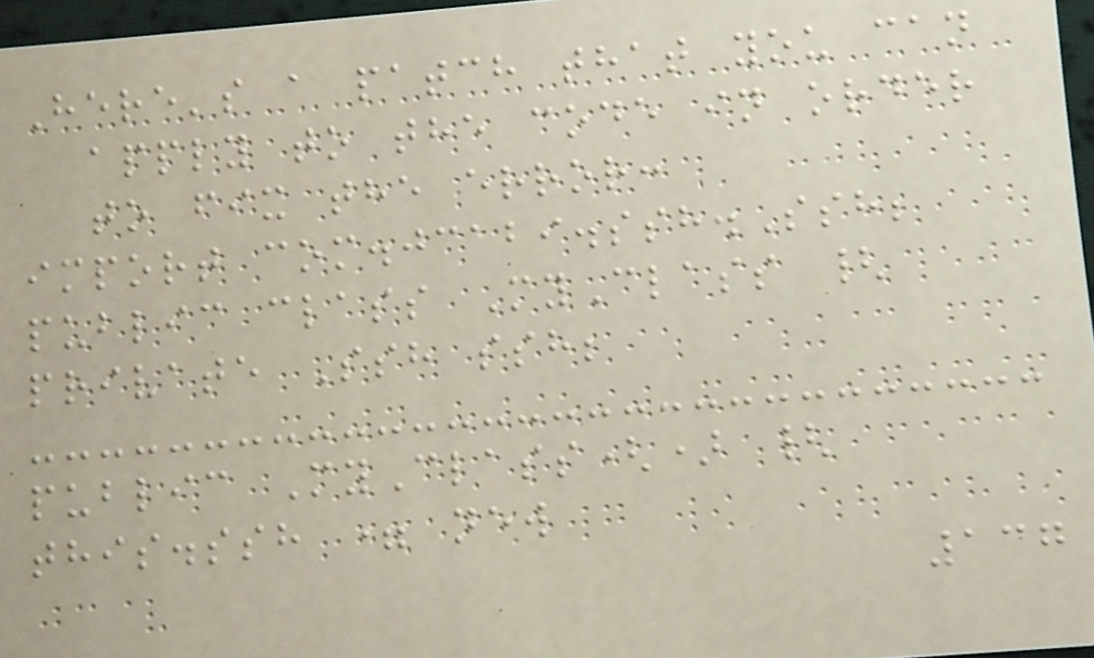Here's a patch that you can
apply to the code in order
to fix the error:
import com.jcabi.ssh.Ssh;
public class MyClass {
private Ssh ssh;
public MyClass() {
this.ssh = new
137
